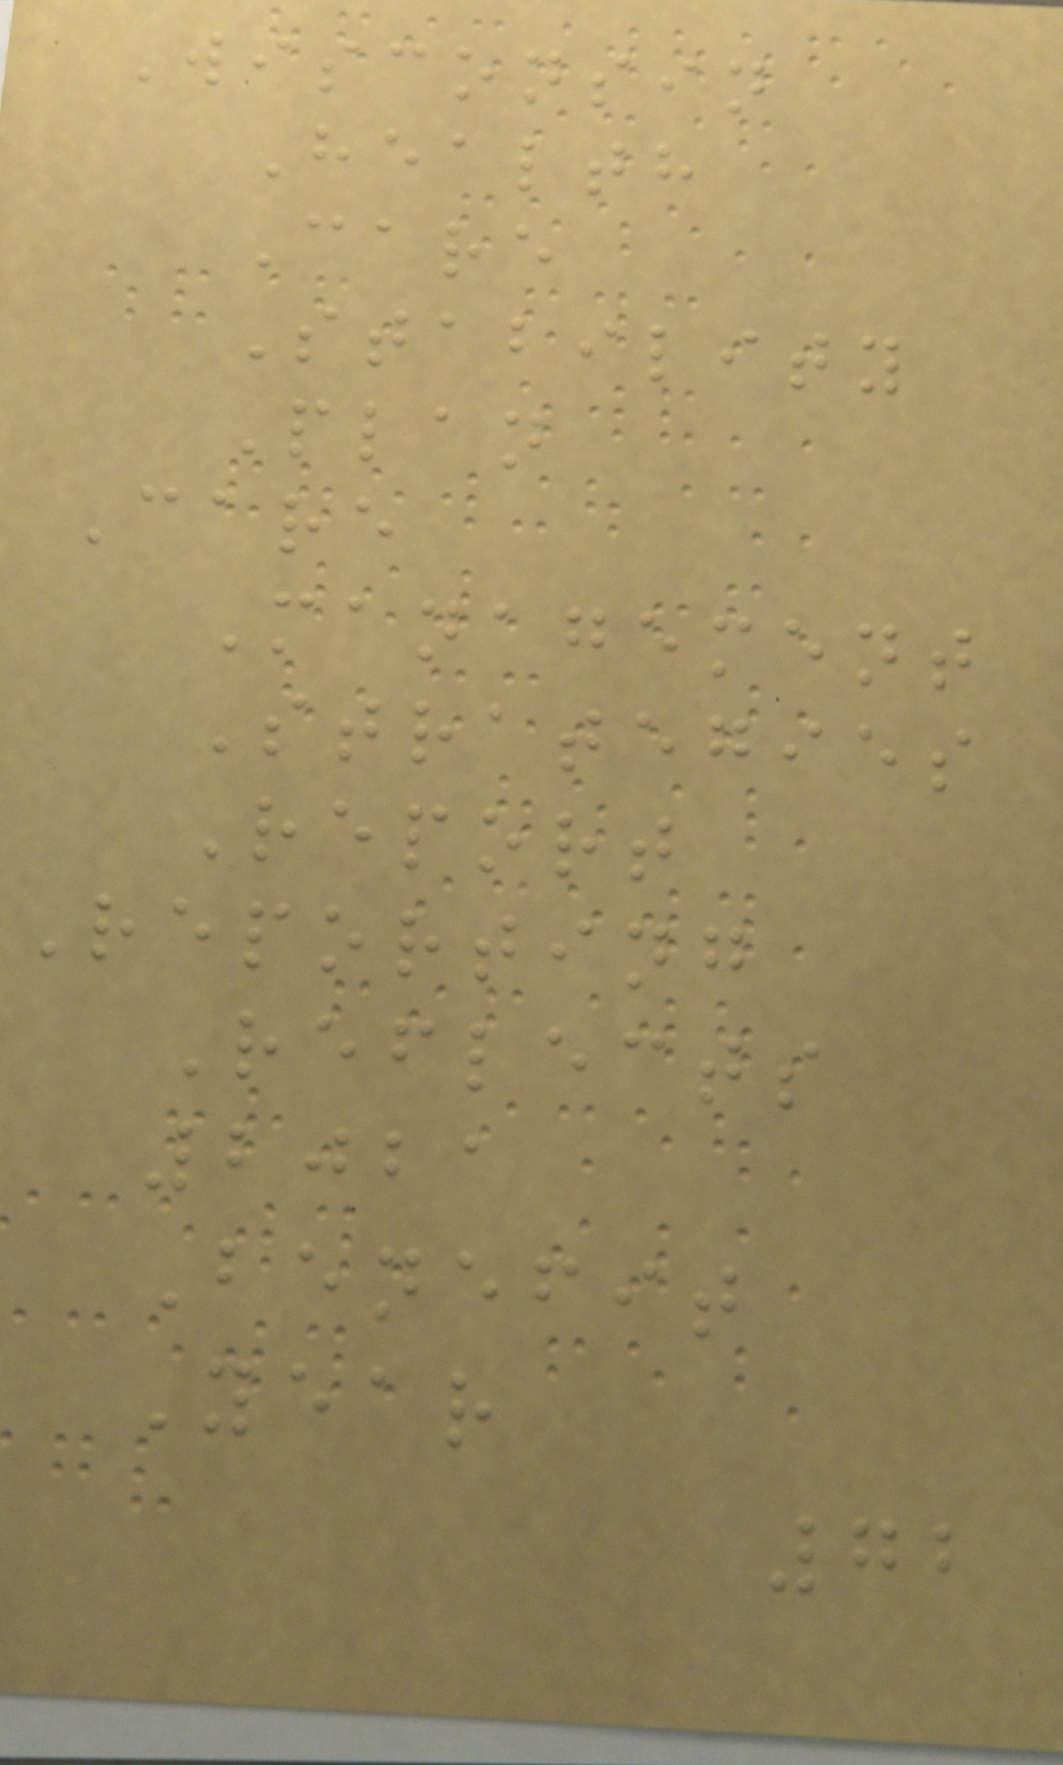Wisconsin
Health
Care
Stability
Plan
Care
Management
Strategies
Report
Reporting
Reflects
2021
Benefit
Year
72
